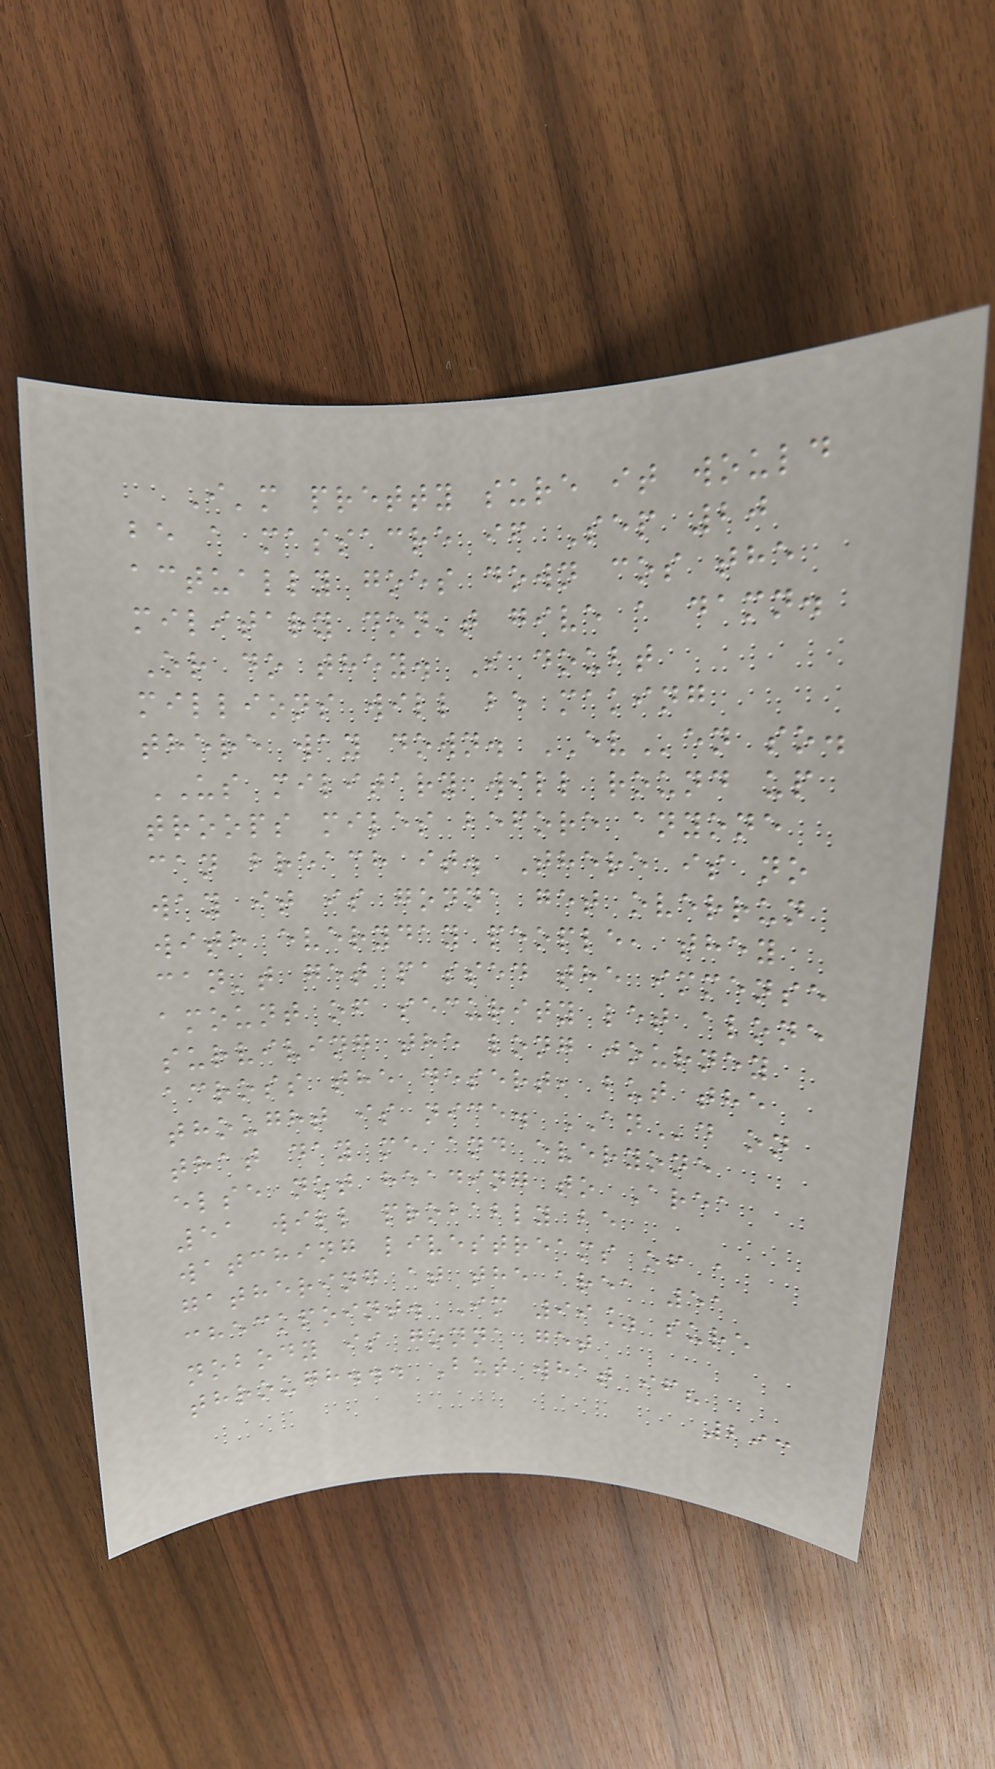I'm pretty sure it would
be a massacre if Sep 20
actually goes down cos the
military don't give a damn.
Or do they. I doubt
millions will be making
there way down. EVen so.
US military will round up
troops miles before anyone
can breach it. There is no
way it is gonna get overrun
with everyday people, they
can't get passed the immense
amount of security let alone
surviving the long journey
across the desert, but the
thought is nice. ANd on
that day me and everyone
else not heading to Area
51 will probably be
watching livestreams of a
gathering at the area 51
checkpoint. Im 99% sure
nobody is gonna get
through... But what if?
293
